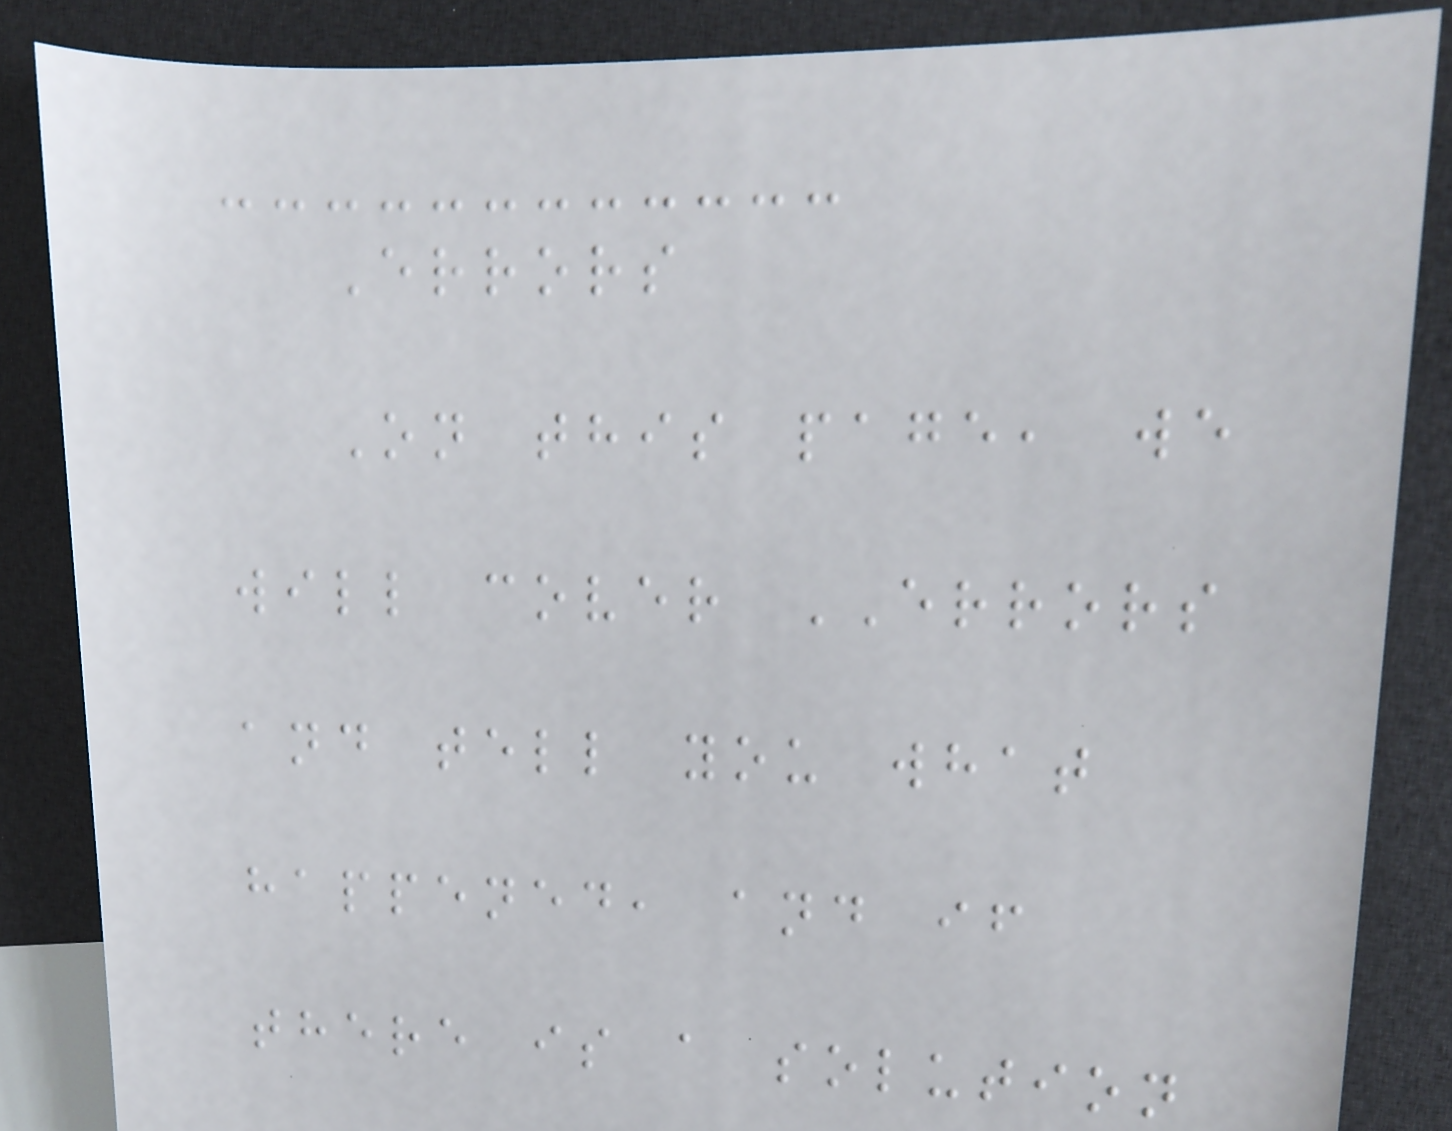Errors
On this page, we
will cover ERRORS
and tell you what
happened, and if
there is a solution
